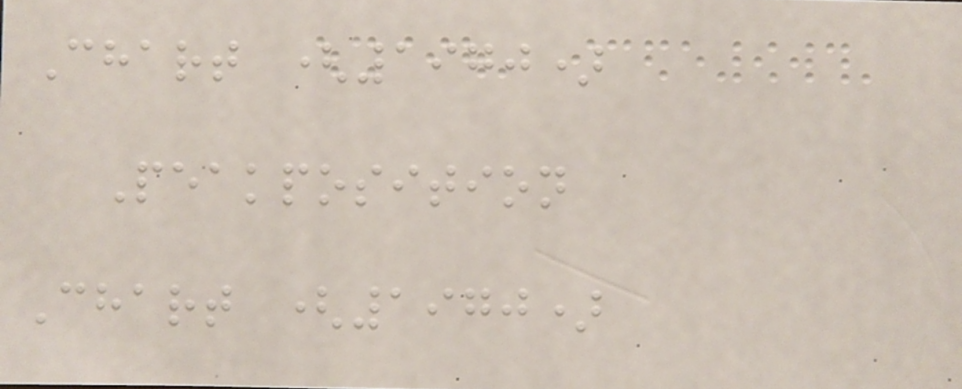Chart (1970)
Peakposition
Chart (1970)
